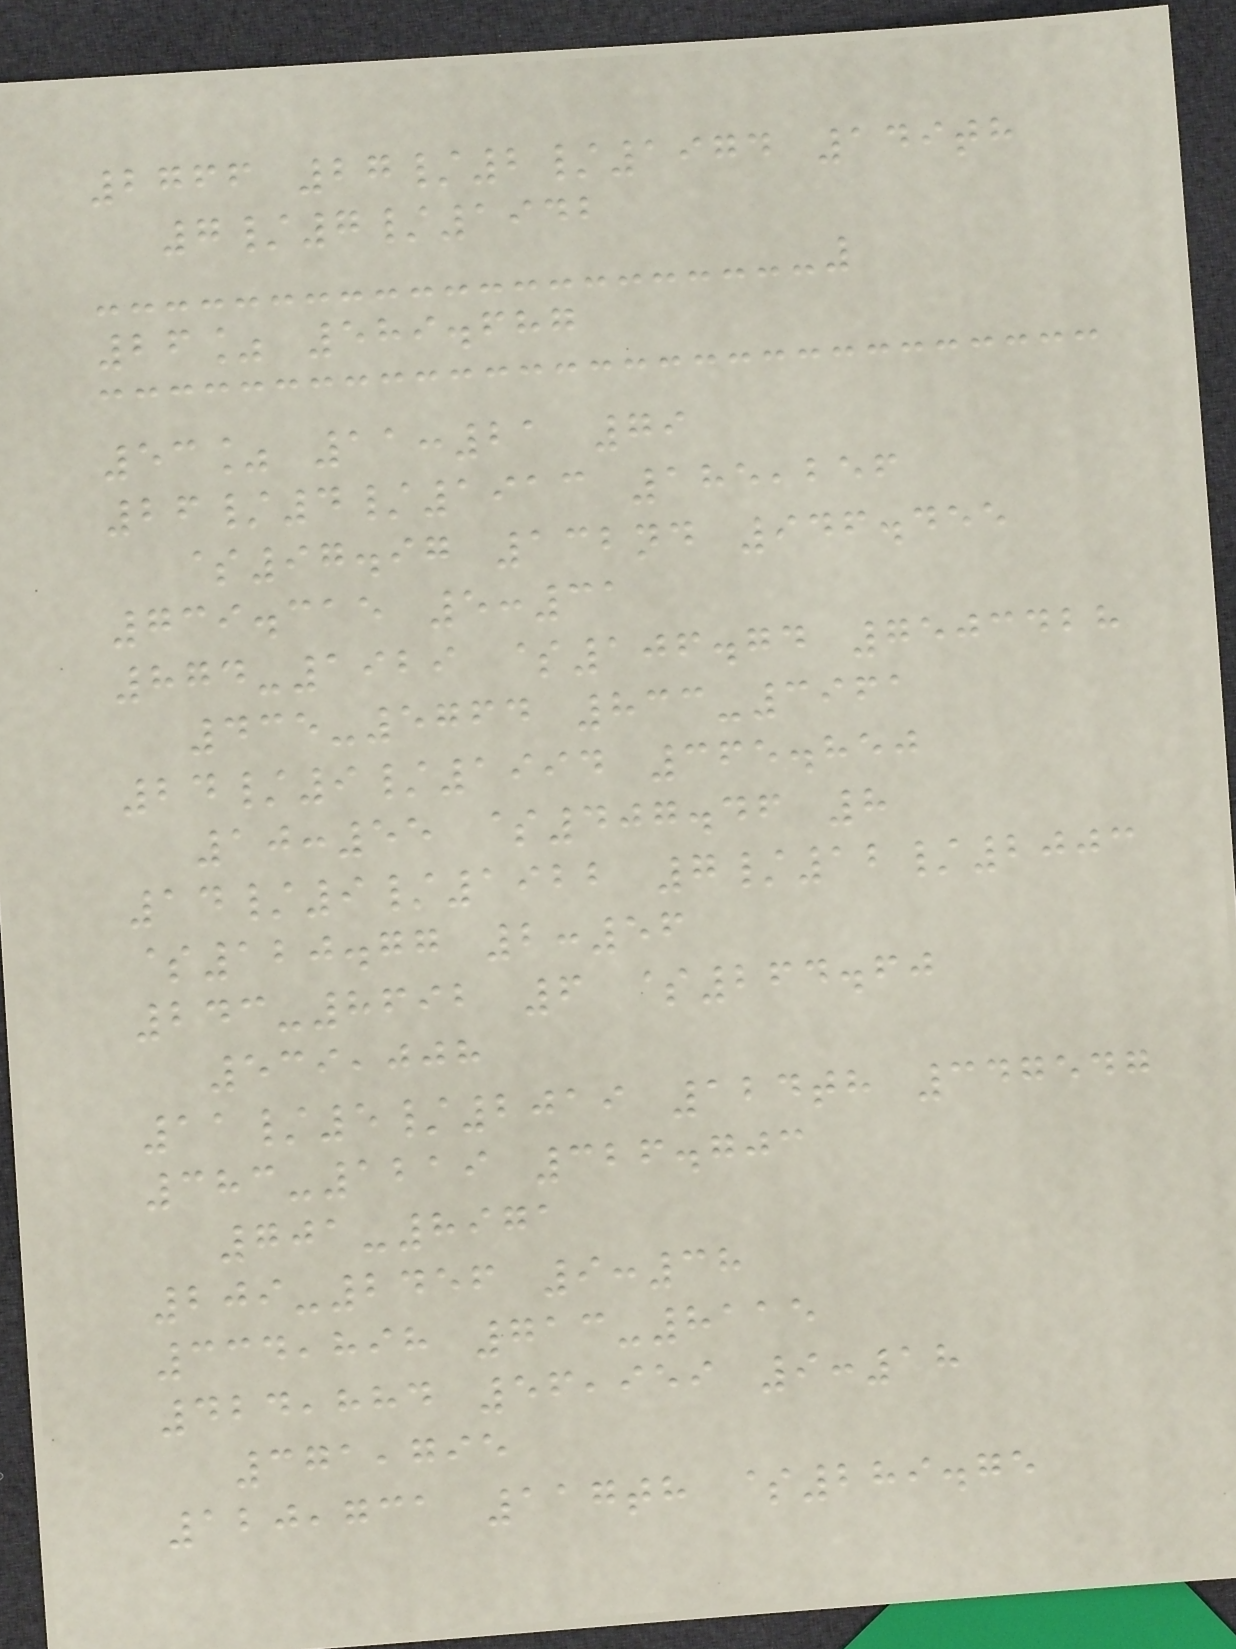2766 27/2/1974 149th
7/7/1942
26% 589.687
53% 11:21 79
26/4/1913 185,256
$97.97 132nd 946.455
739.315 5:31
874-1929 $106.74 7503428
435-5764 833-3961
24/9/1994 365.850
10:55 $407.46 8
14/9/1922 7/12/2003
$120.77 2:56
243-8692 6 $264.60
539,008
11/5/2019 124th 347547
383-1219 326.703
701-8971
209-2456 9:38
334,898 713-8115
424,884 56,959 9:18
371,795
120,731 117th $289.75
